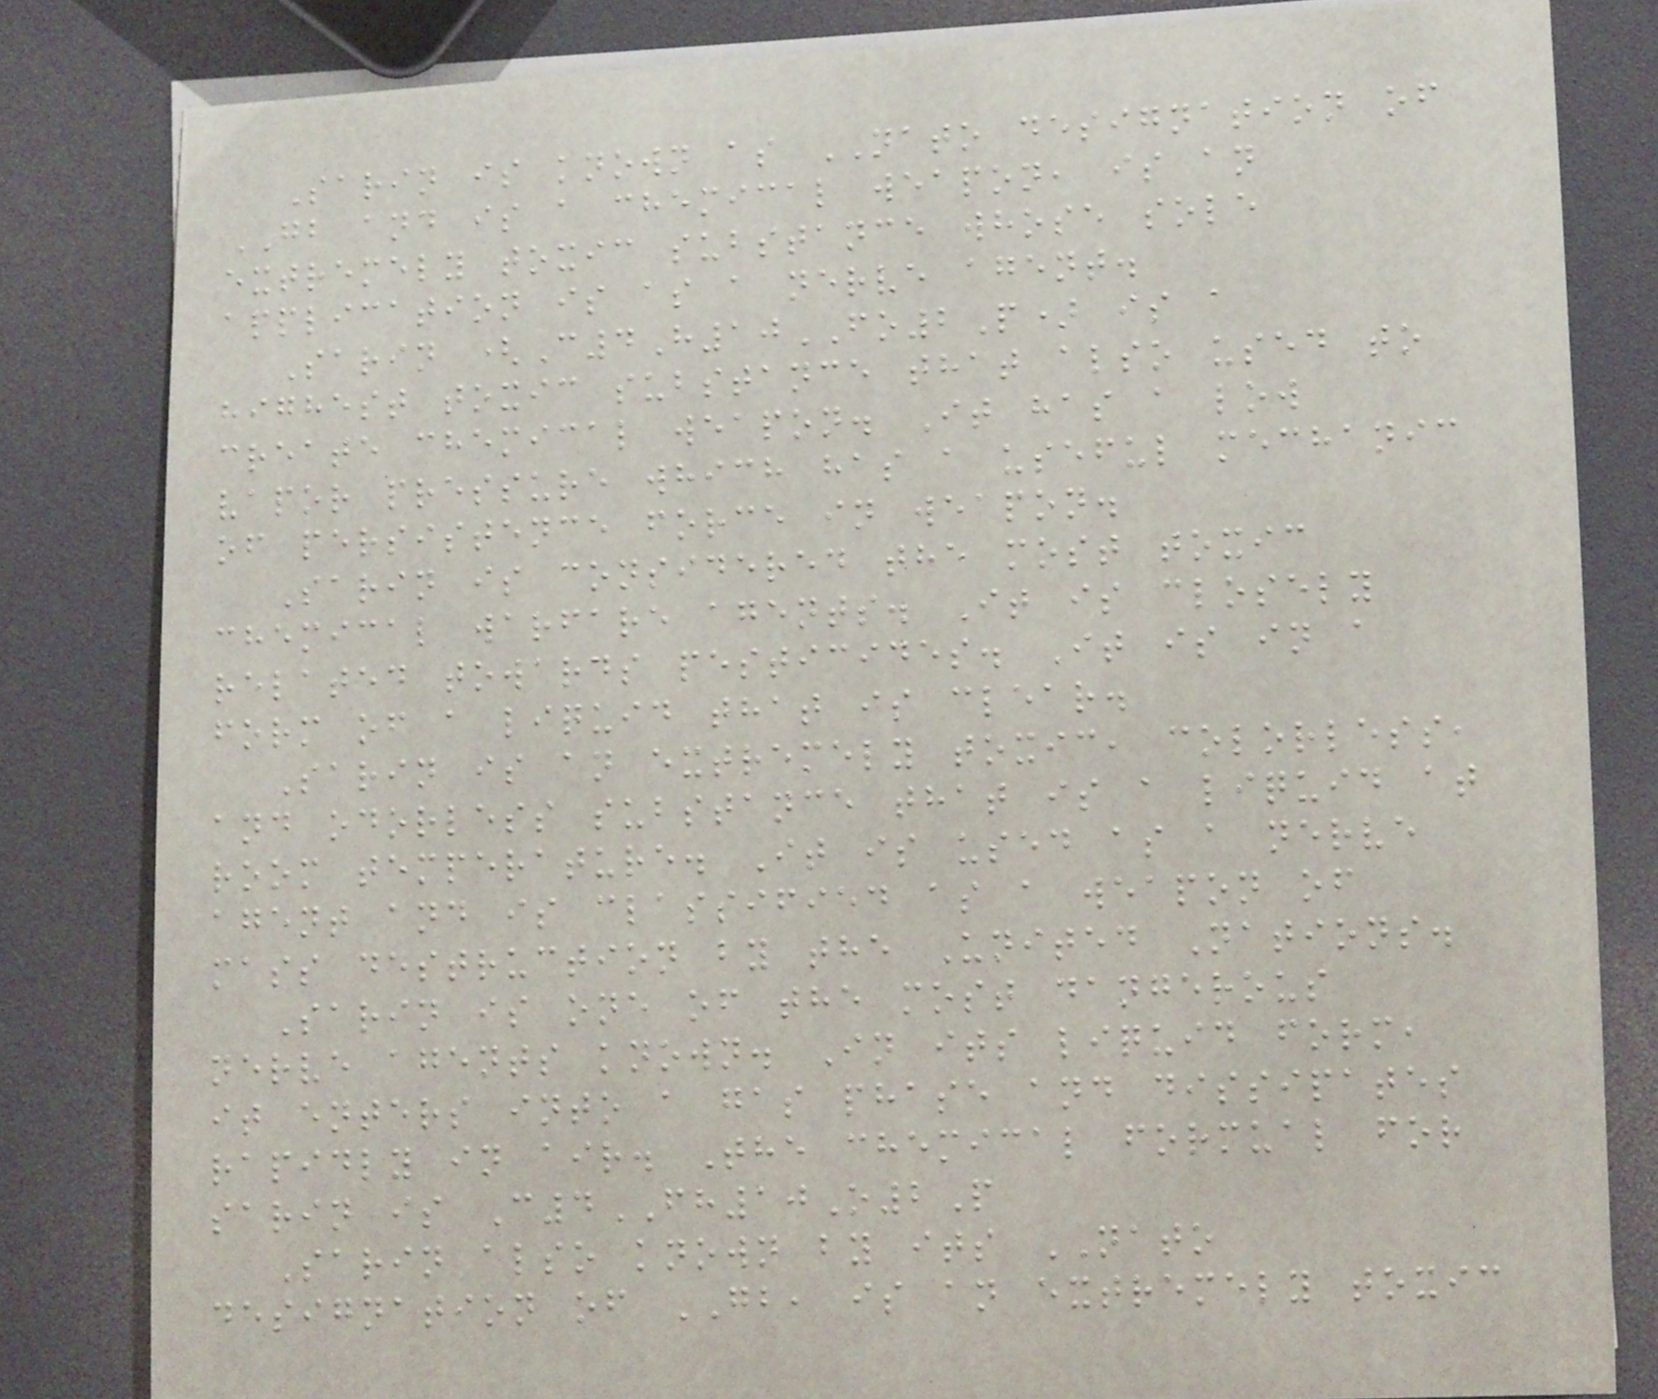Sarin is known as NATO designation of
GB and is a chemical weapon, is an
extremely toxic substance whose sole
application is as a nerve agent.
Sarin (C4H10FO2P) is a
highest toxic substance that also used to
create chemical weapon. It has a low
vapor pressure which has a useful mechanic
of persistence force in weapon.
Sarin is considered the most toxic
chemical warfare agents. It is closely
related towards pesticides. It is in a
form of a liquid that is clear.
Sarin is an extremely toxic, colorless,
and odorless substance that is a liquid at
room temperature. It is used as a nerve
agent and is classified as a weapon of
mass destruction by the United Nations.
Sarin is one of the most dangerous
nerve agents known. In its liquid form,
it enters into a gas phase and dissipates
rapidly in air. The chemical formual for
sarin is C4FH10O2P
Sarin also known by its NATO
designation of GB, is an extremely toxic
